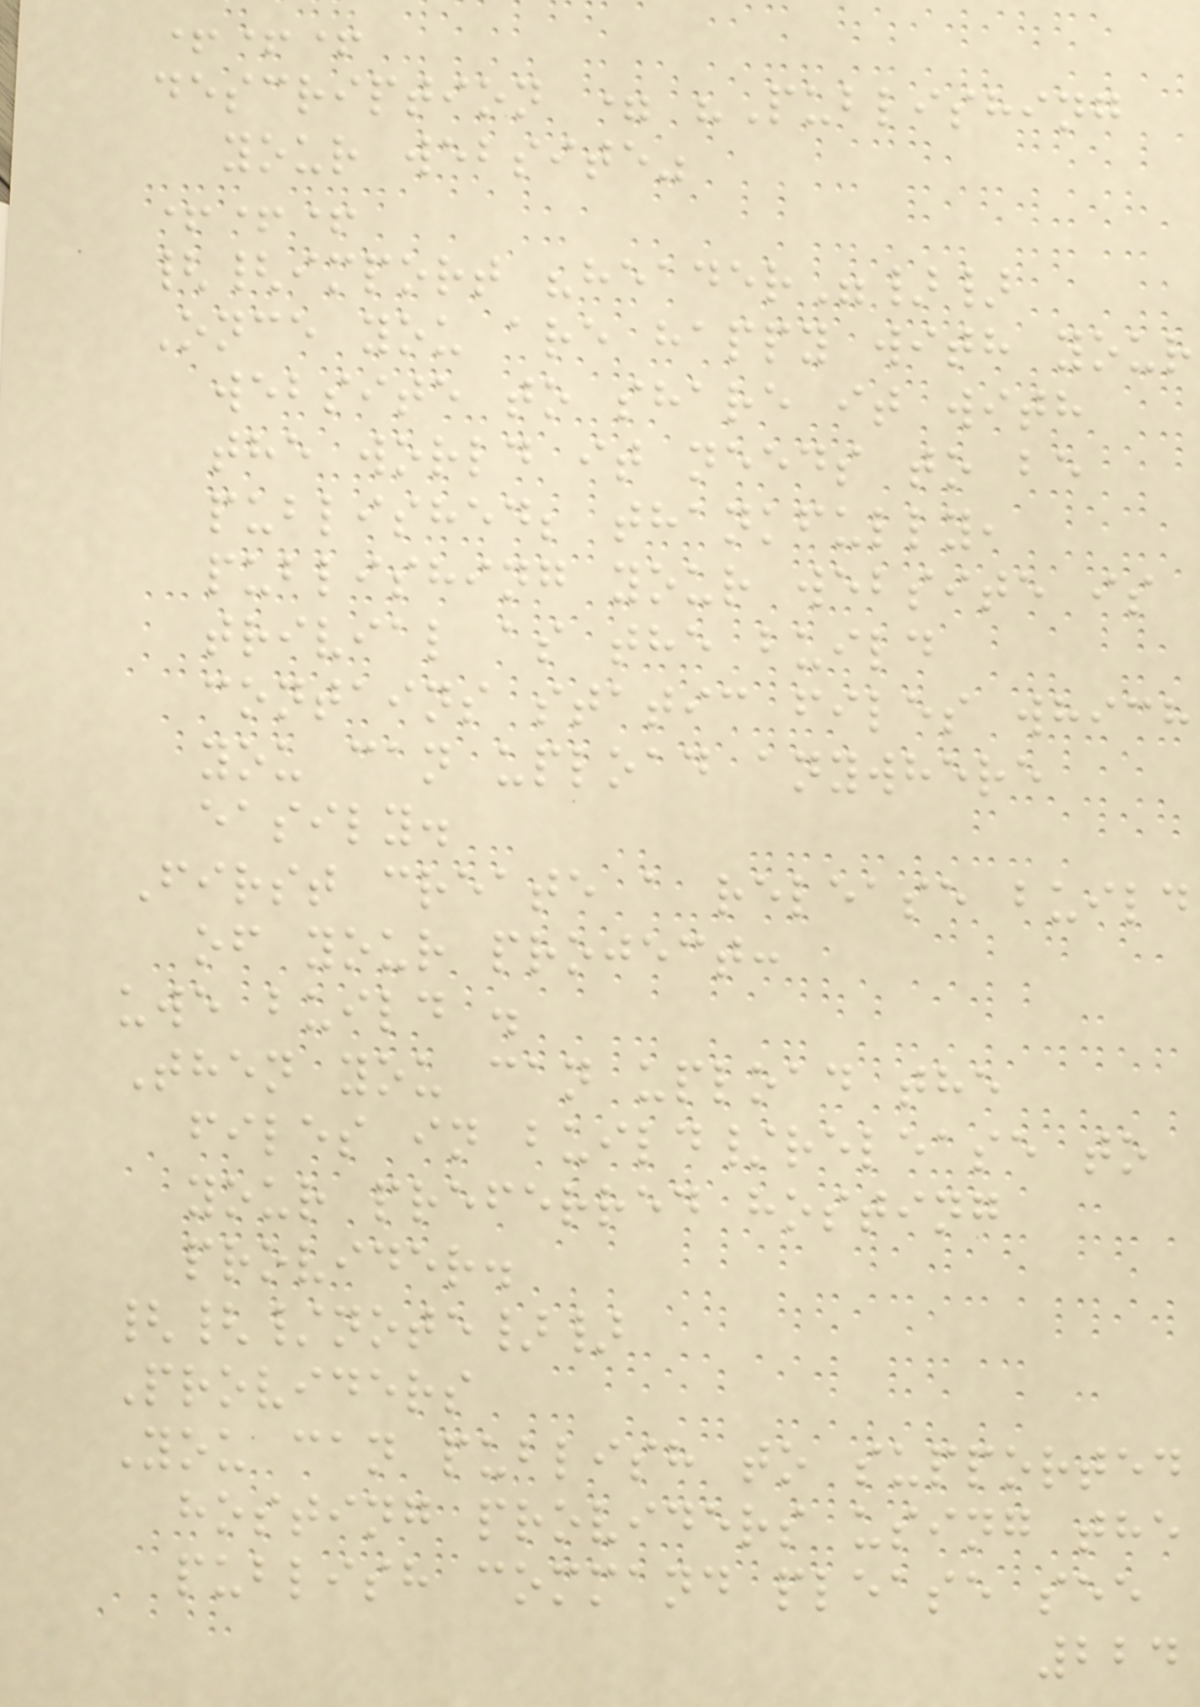+++
description = "Publishing
your website"
+++
{{import "header"}}
Once you are happy with your
website to share it with
the world it needs to be
published; thankfully,
publishing your website is
trivial as the build
contains static files which
you can upload anywhere
easily.
First create a release build
of your project:
uwe build .
Then you can upload the
files in build/release to
your preferred hosting
provider.
{{/note}}
Providers
You can publish to supported
hosting providers using the
publish command please see
224
